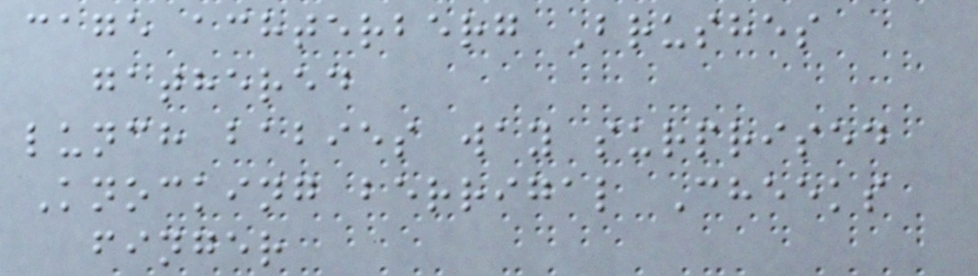cage achterberg Brushes
gathered
lunch babies way surprised
Knocking berrigal Cheeks
finger
